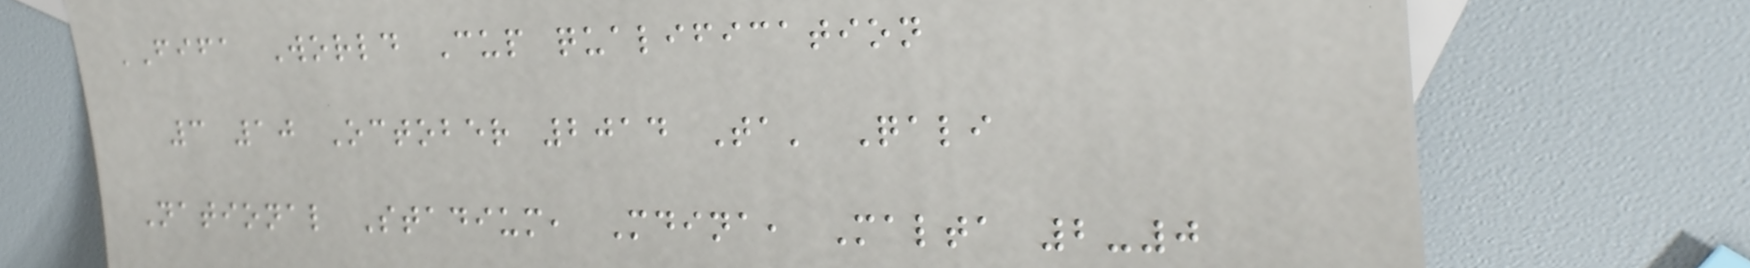FIFA World Cup qualification
3 10 October 2014 Ta' Qali
National Stadium, Mdina, Malta 2-0
